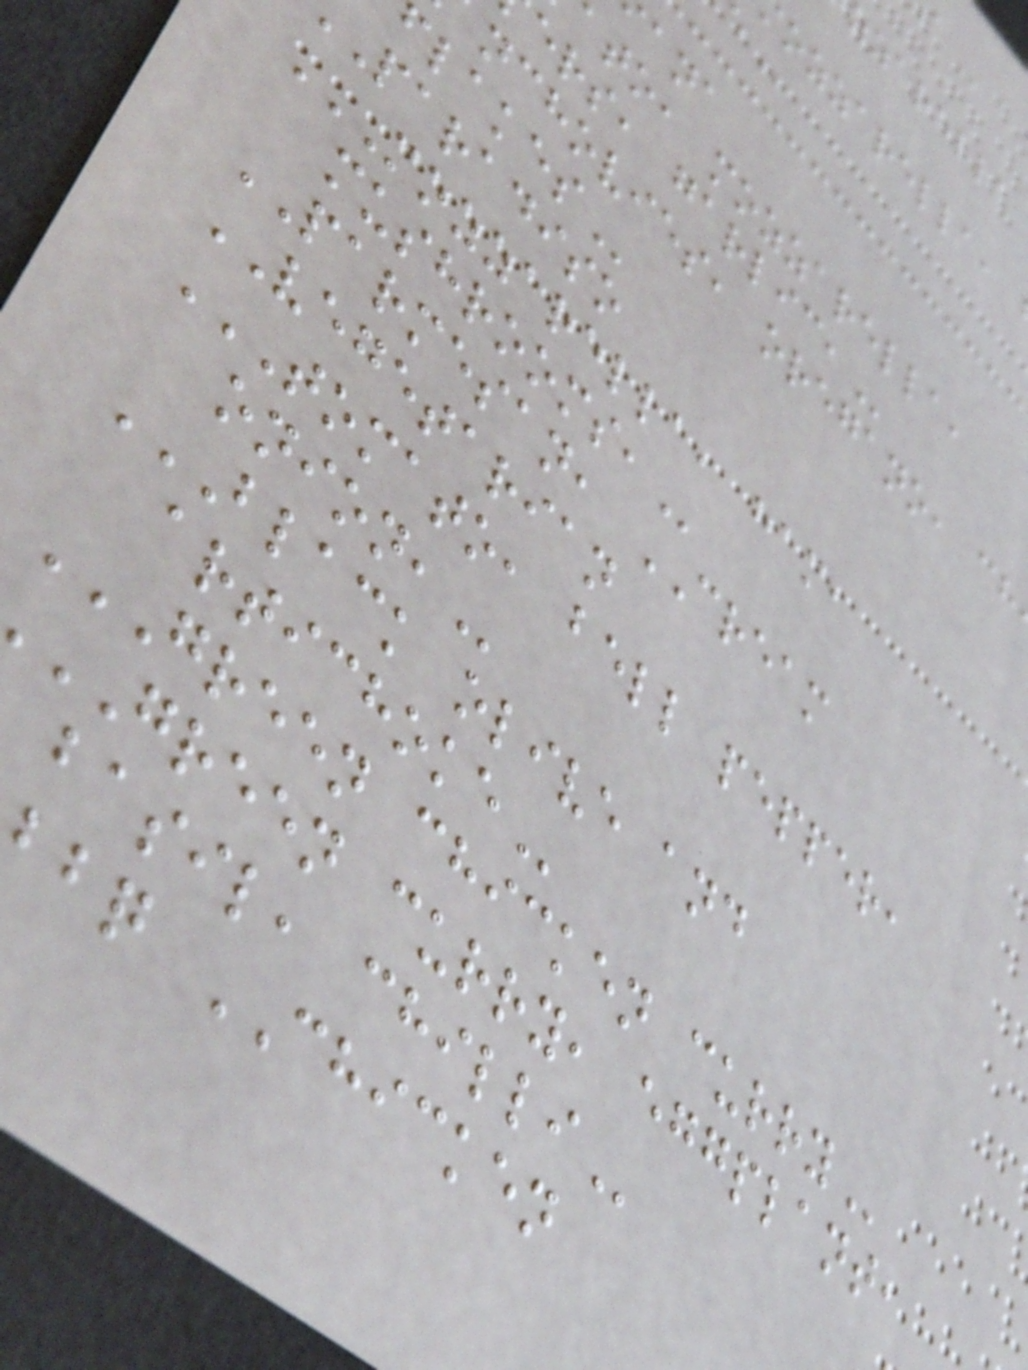zzarella
ozzarella,
ato, mozzarella,
nchovies, oregano,
paradiso
MOZZARELLA, HAM,
PARMESAN, CREAM
VEGETARIAN
TOMATO, BELL PEPPER,
BLACK OLIVE AND
GREEN CHICKEN CURRY
GREEN curry, eggplant,
basil,
bbq CHICKEN
